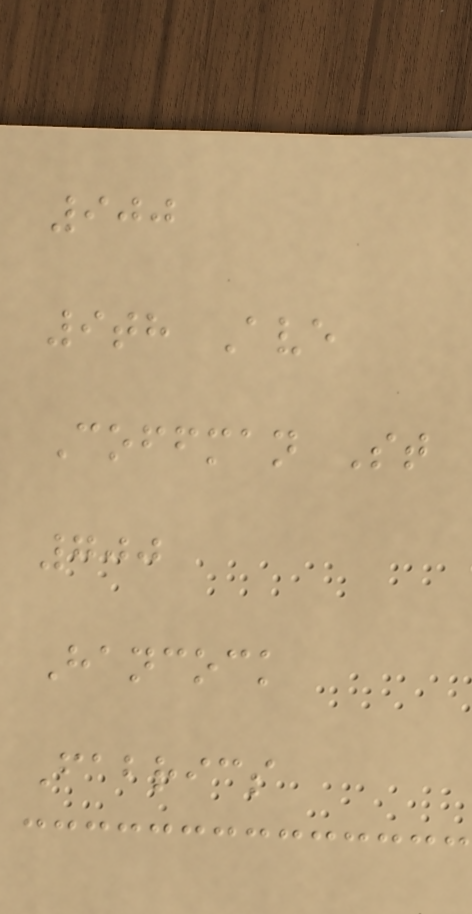900
9th Ave
Coffman St
700
Hancock
Fabrics
